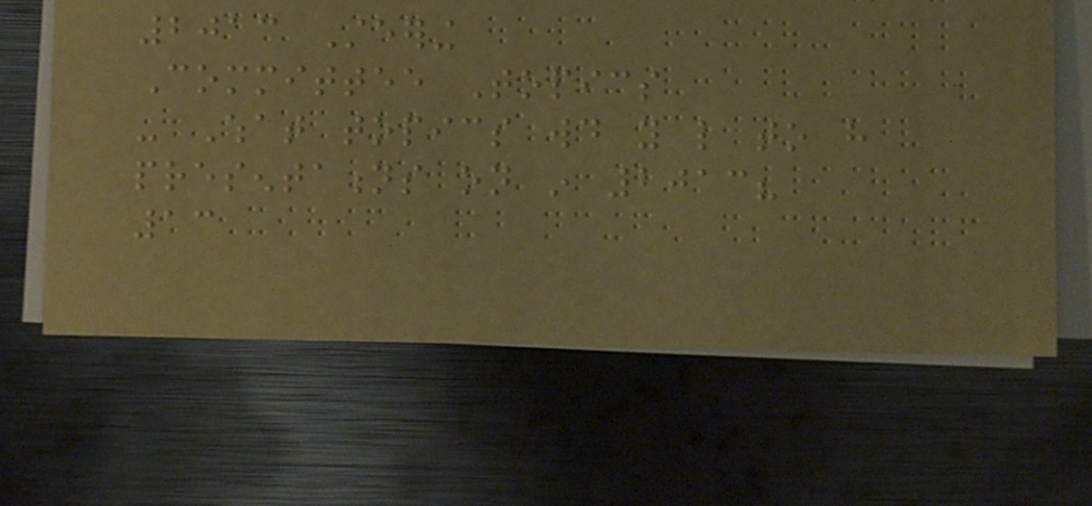2013 Steering
Committee Topics
- What topics would you like to have
presentations on in 2013?
13
